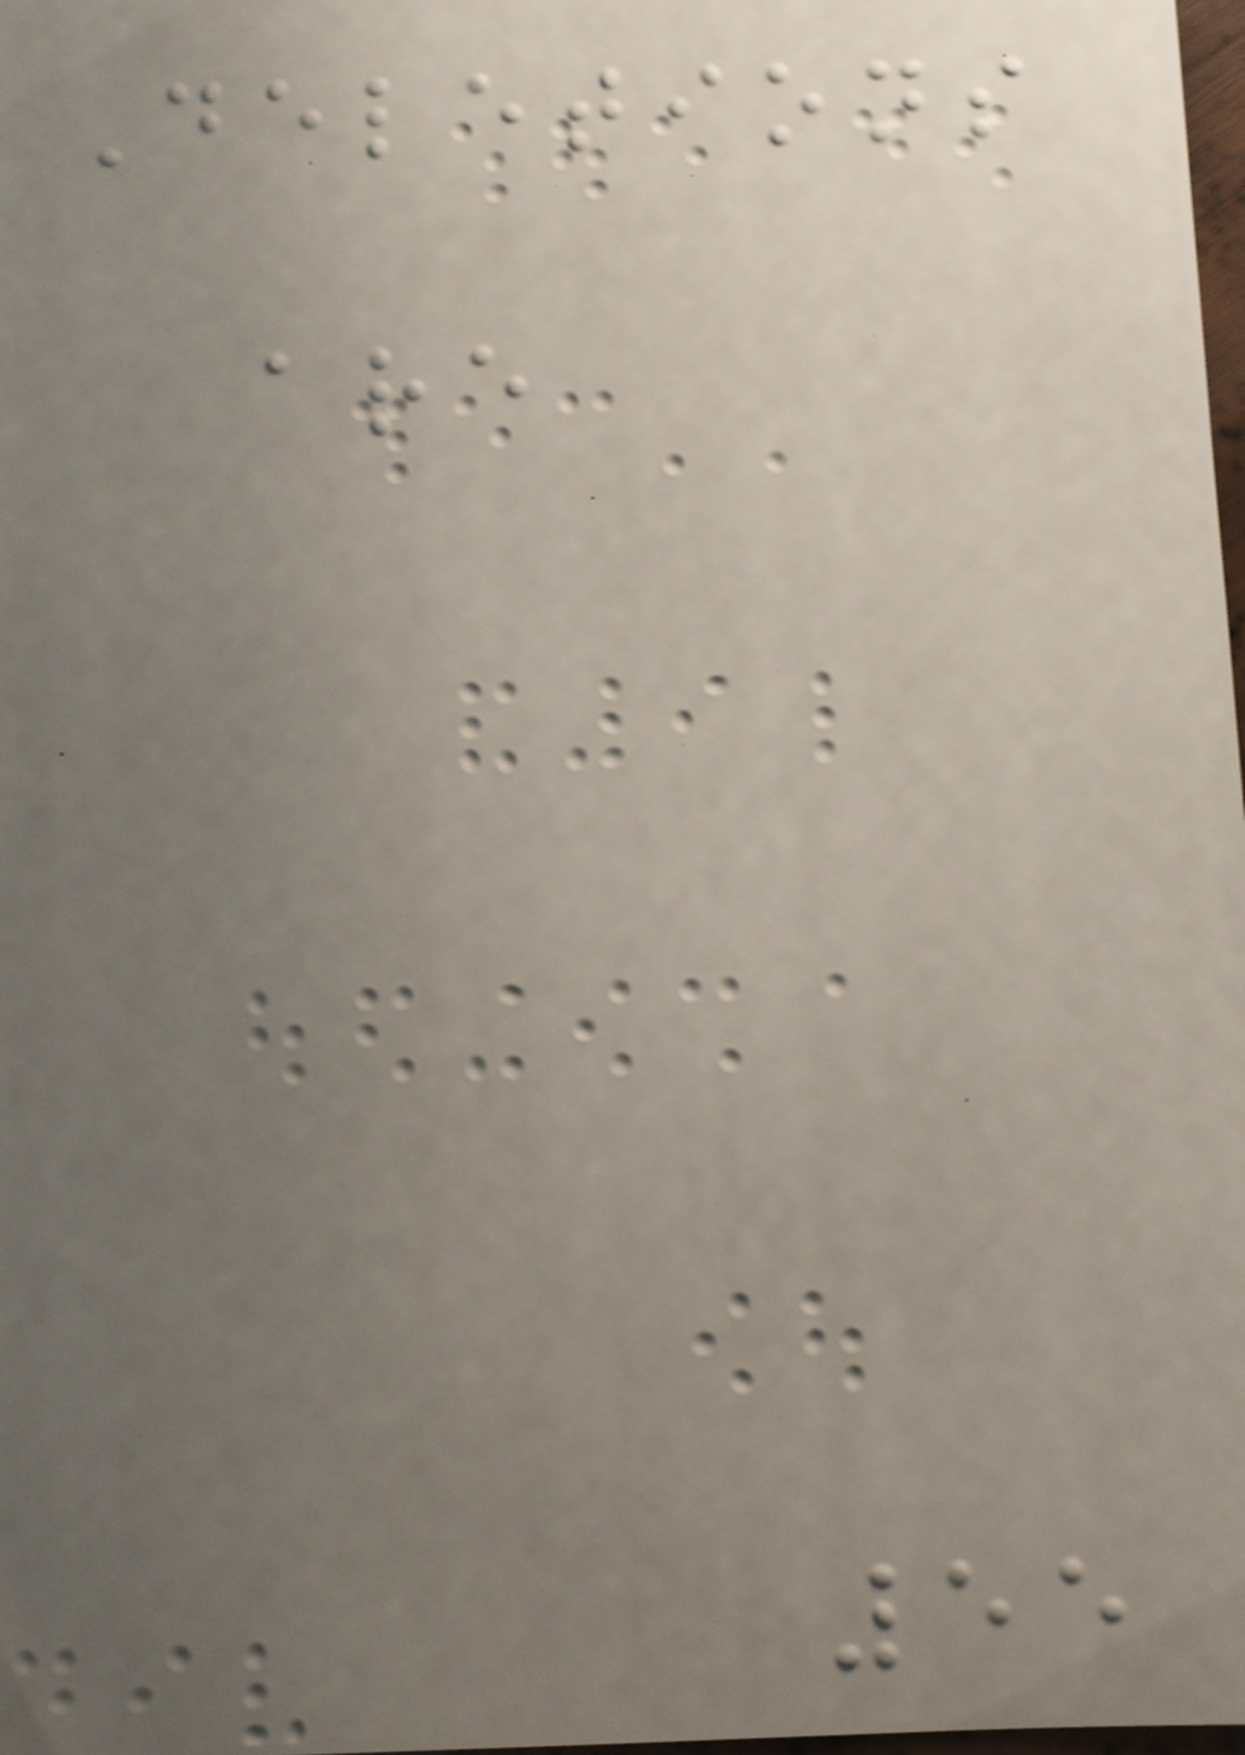Deletions
are
55
